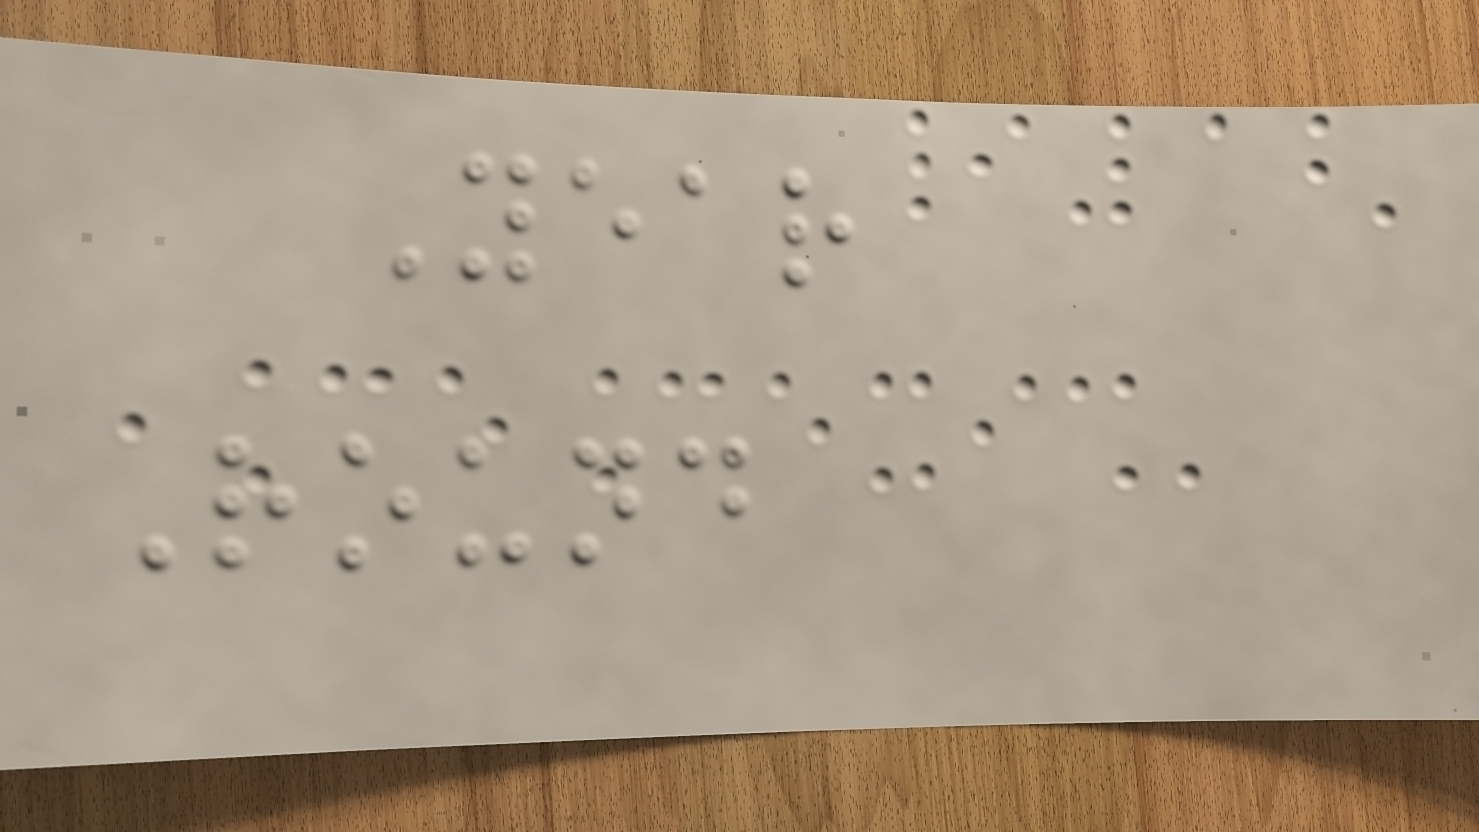Year
Round
